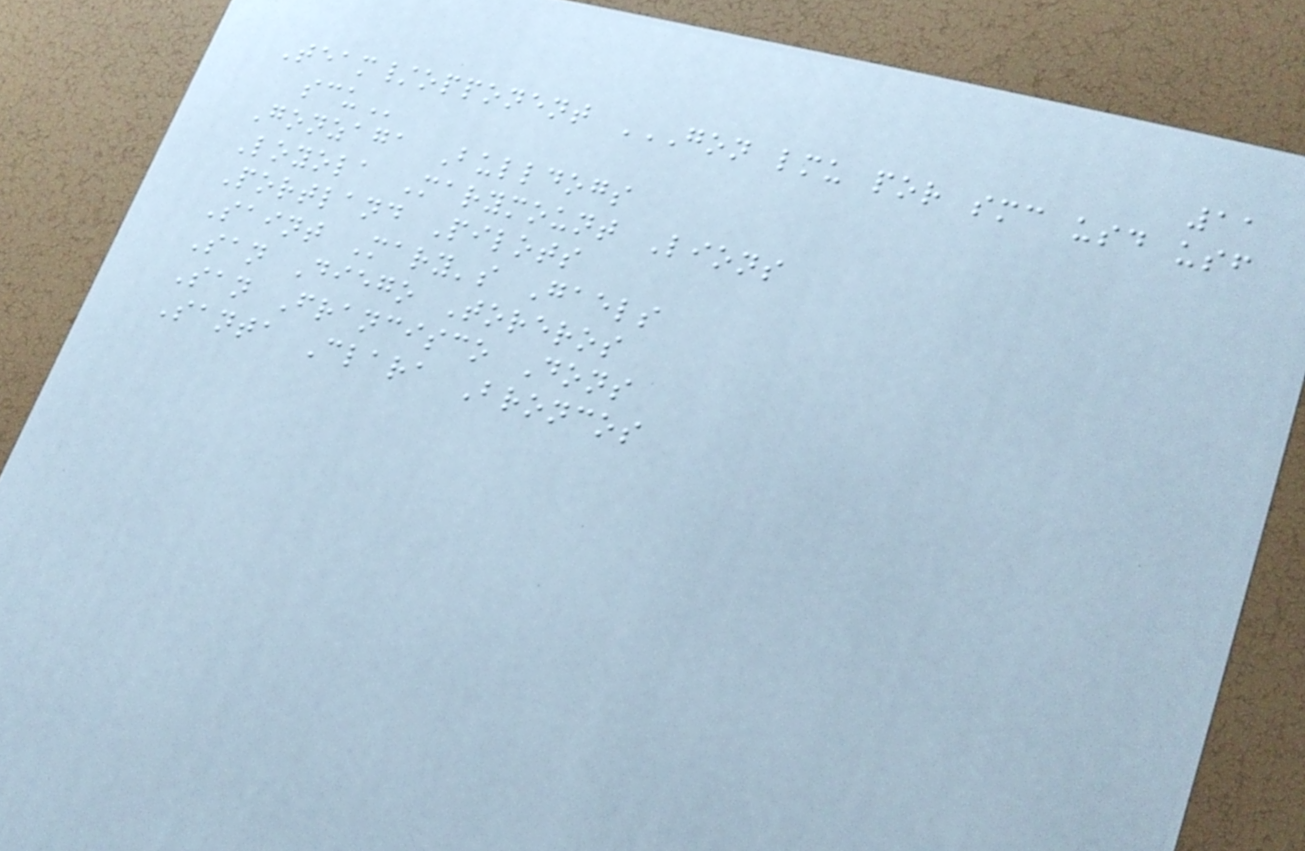11
Team/opponent GON LMU POR SMC USD USF
SCU
Gonzaga Bulldogs
Loyola Marymount Lions
Portland Pilots
Saint Mary's Gaels
San Diego Toreros
San Francisco Dons
Santa Clara Broncos
